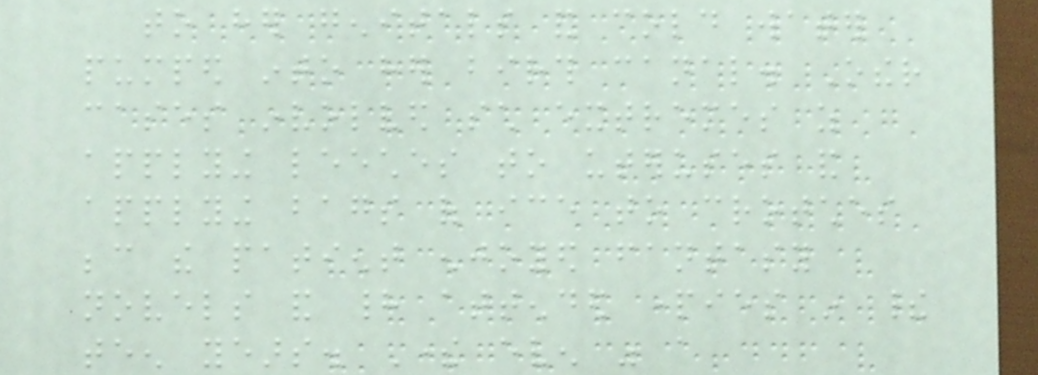to her genitals and cold water
pumped into her birth canal. Other
cases involved such extremes as
applying leeches to uteruses and
applying bags of ice to crotches
because the patient enjoyed fantasy
novels and had attended parties in their
teen years. There even was a
